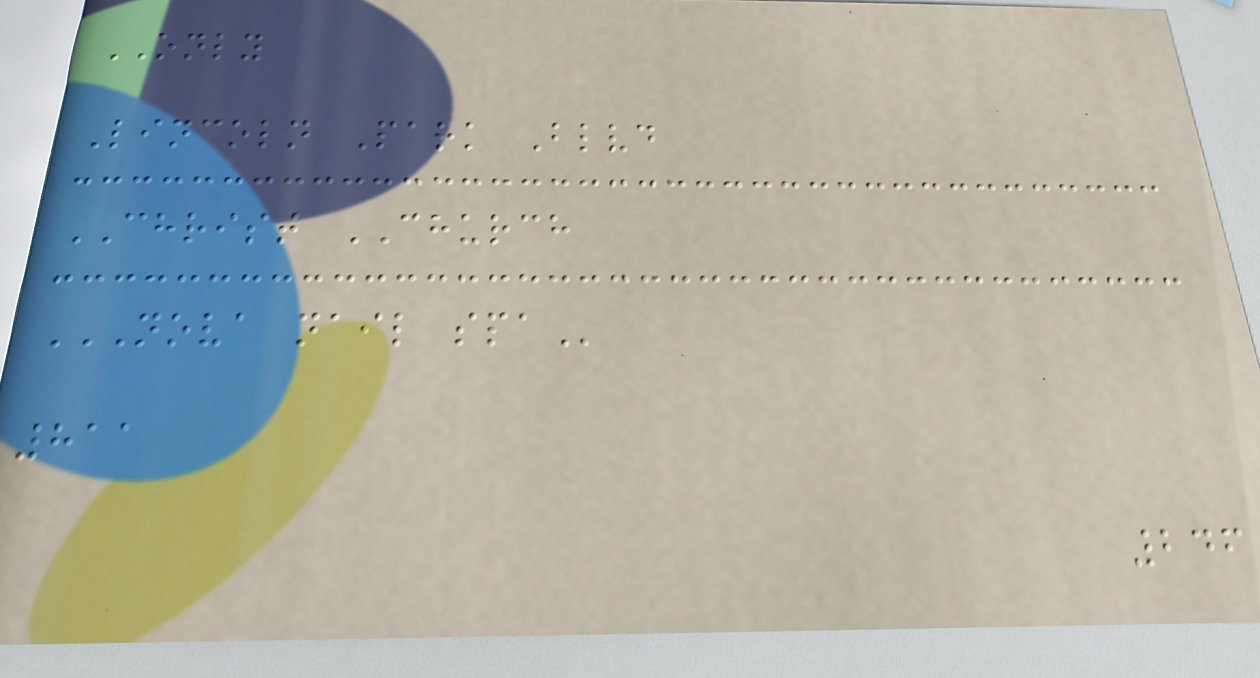ONLY
Lincoln Park Blvd
CHRIST CHURCH
NOVA NAIL SPA
811
246
